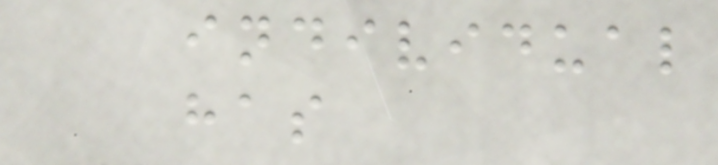individual
has
